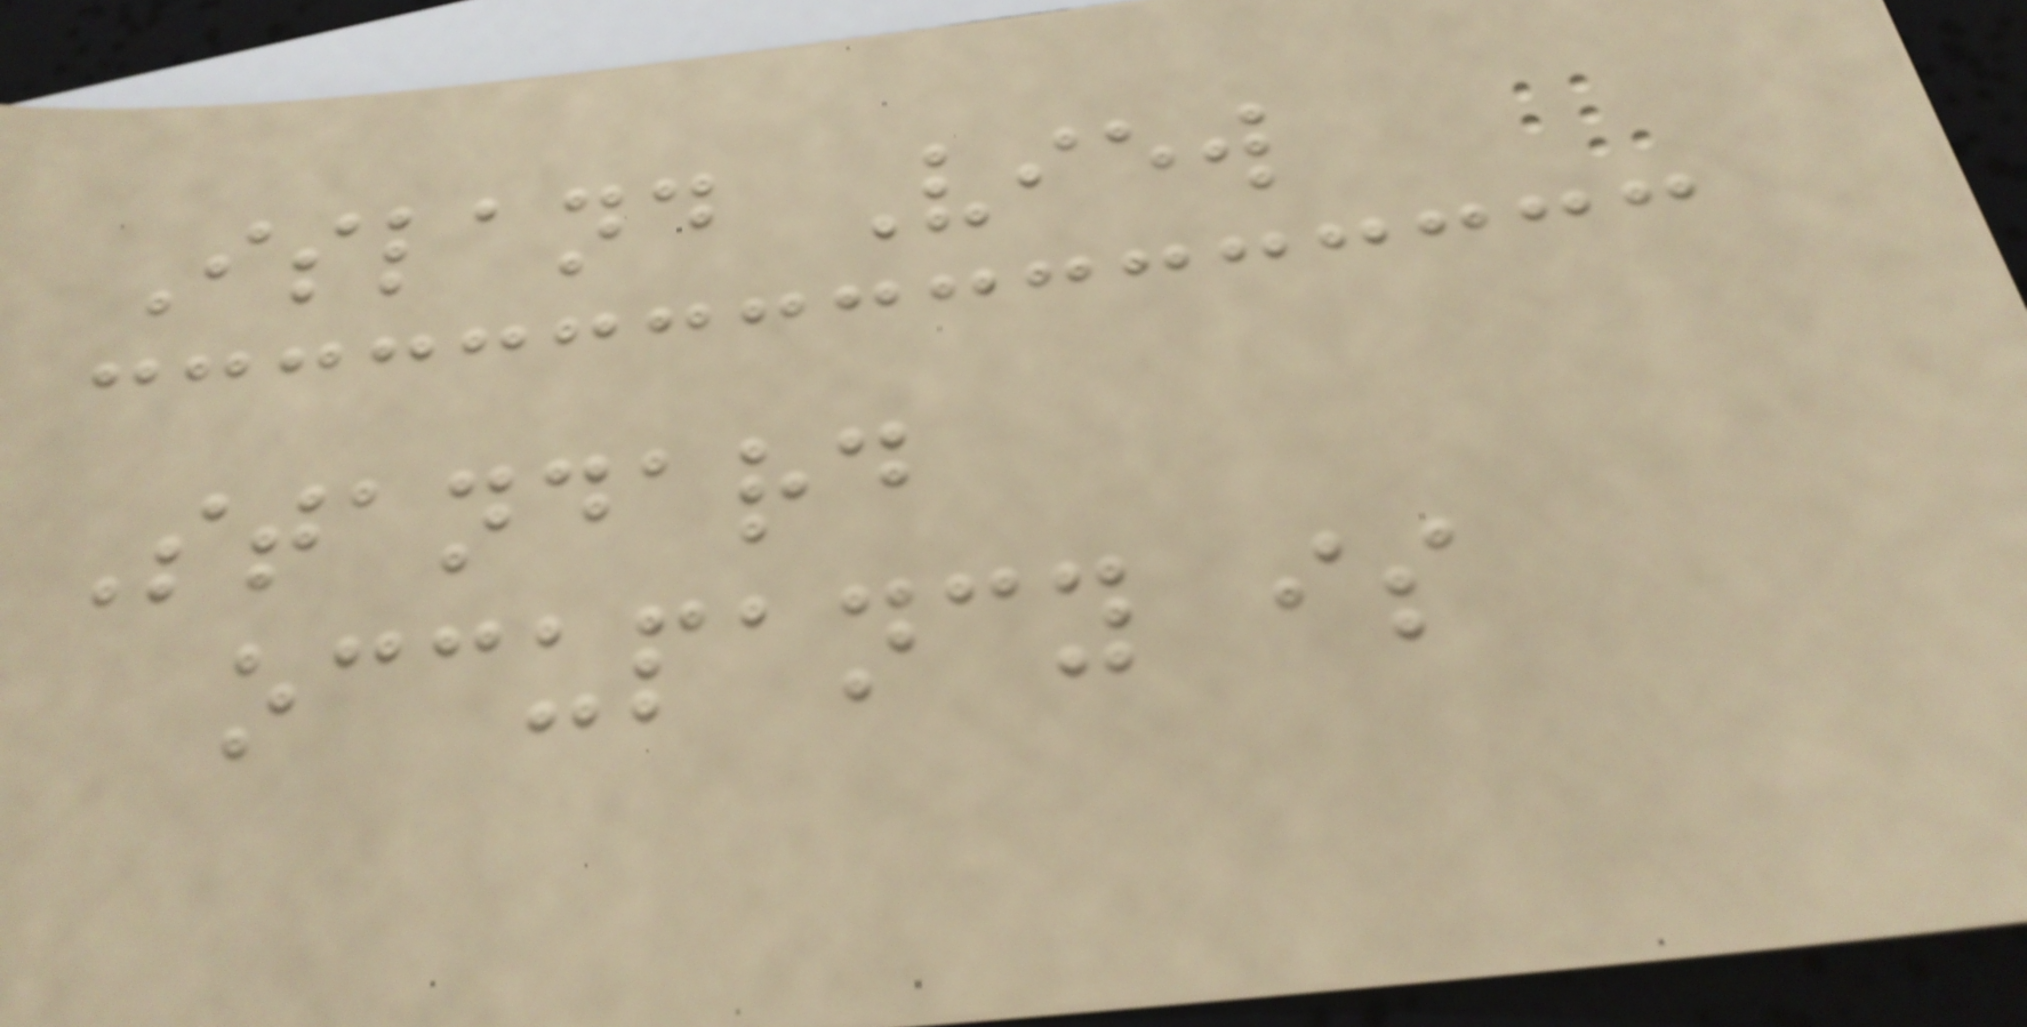Island View
Standard
occupancy is
